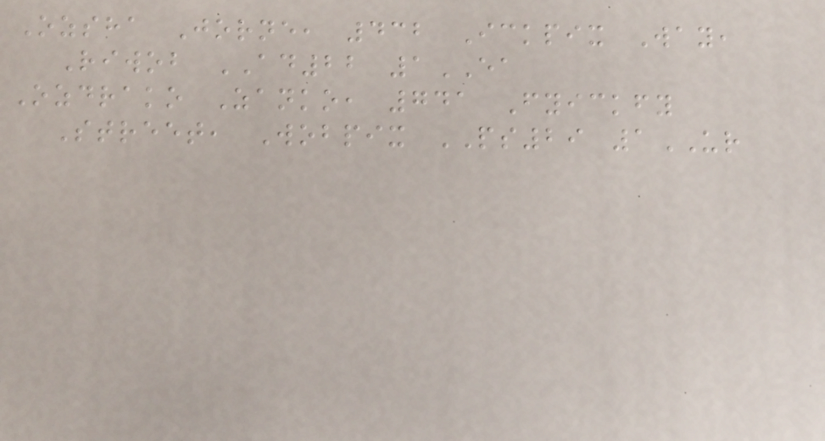Ozsha Jorne, 432 Ickpix Way,
Riwob AD22 1EA
Ozdrako Zanko, 741 Fyickfy
Street, Wobpix PS29 1UR
